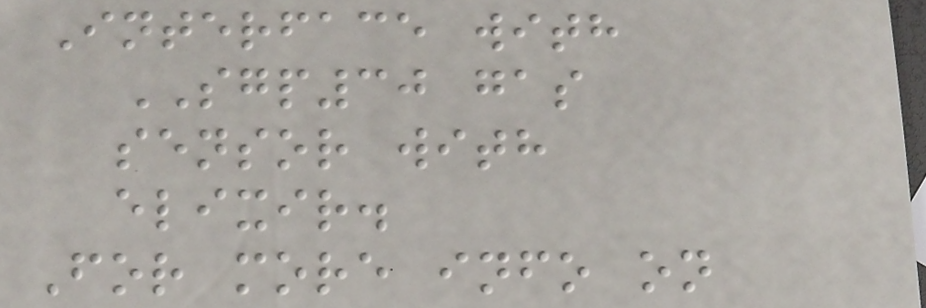Interface with
SGP30 gas
sensor with
elixir.
For more info on
